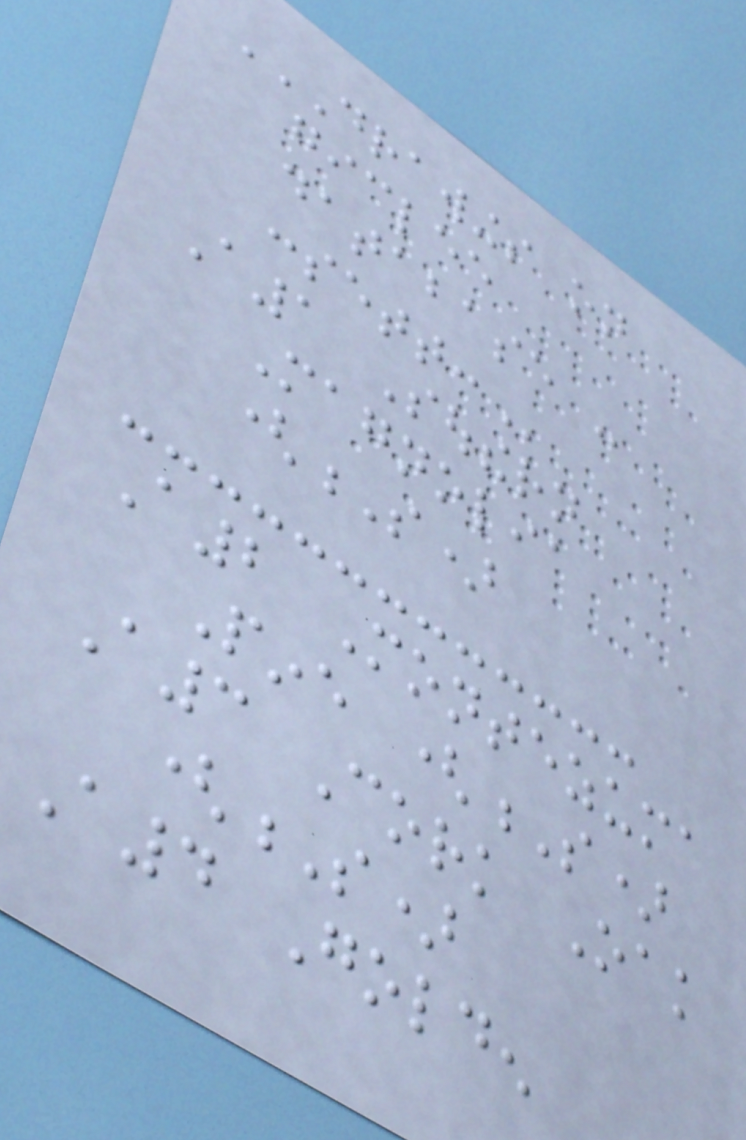DRAWINGS ON
GICLEE
DATABASE -
CONSETT:
A1 Southern
Magnolia
(S)
A2 Montezuma
Pine (S)
A3 Cork Oak
(S)
A4 Golden
